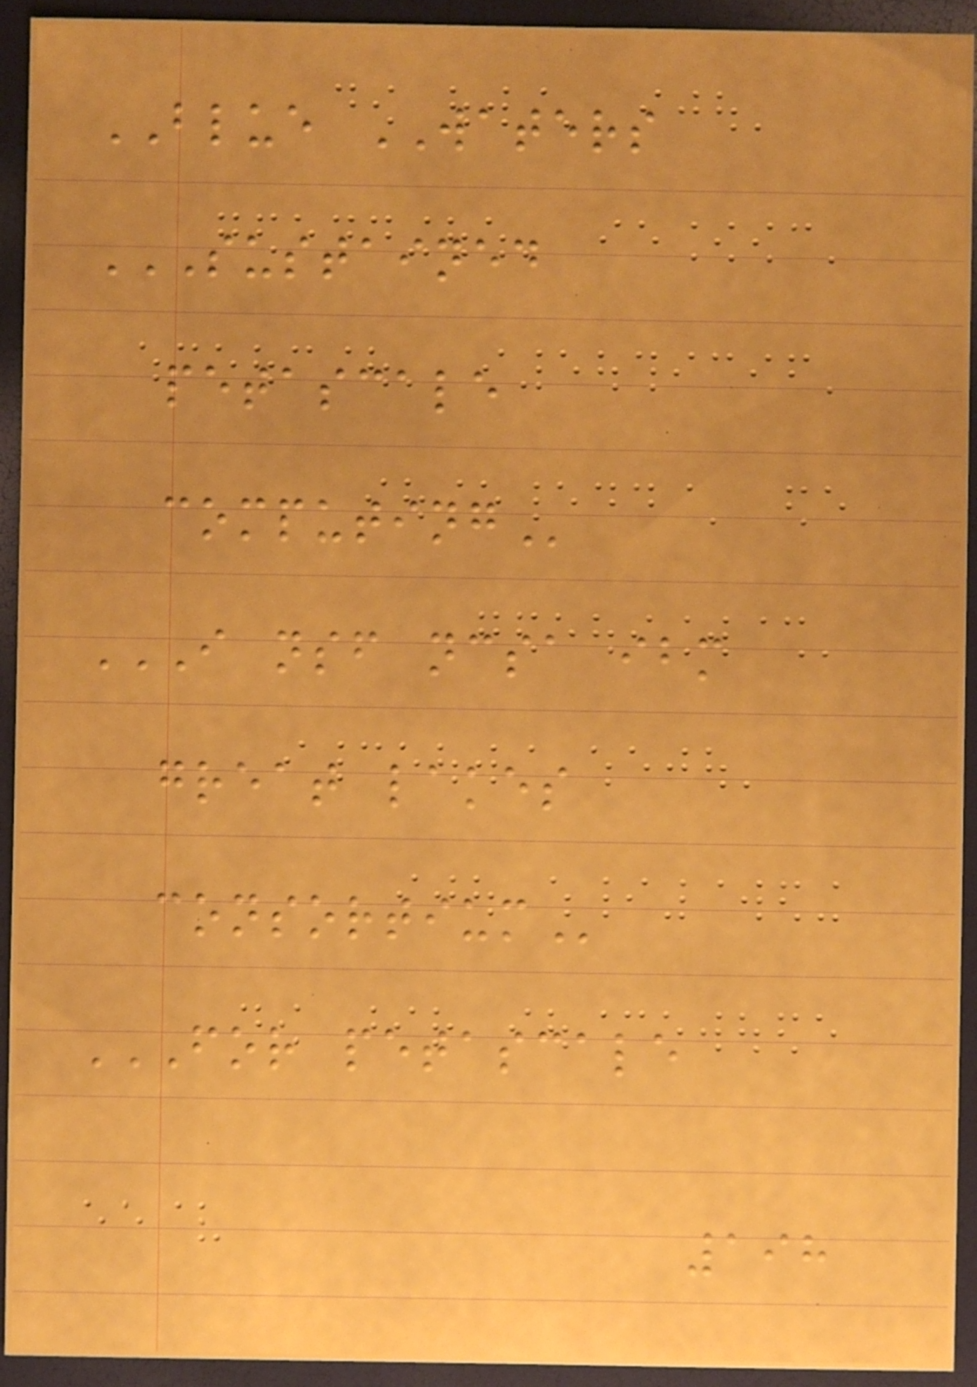BLUE WATERS
SUSTAINED
PETASCALE
COMPUTING
I NSF NCSA IBM
GREAT LAKES
CONSORTIUM
FOR PETASCALE
198
